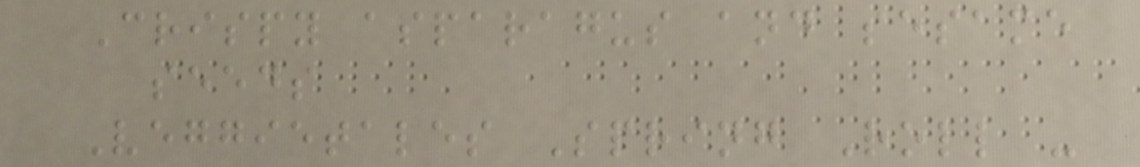Crispy asparagus and sesame
seeds
Veggietales Spring Roll -
